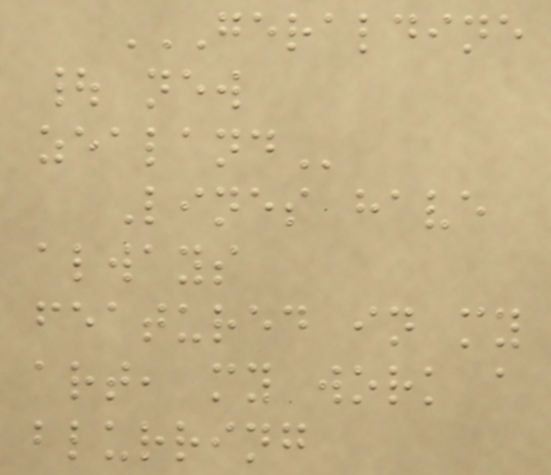GERALDINE
| NEW
ZEALAND
Lines have
always
featured in my
art, my work a
blurring
